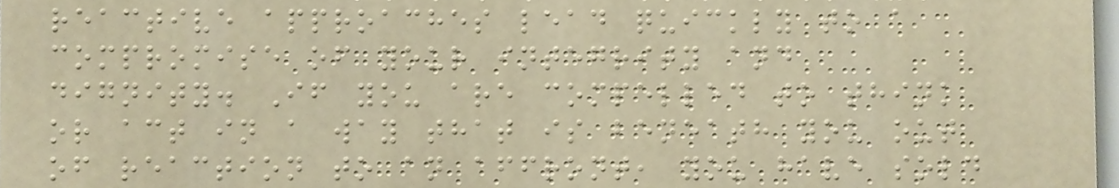reactive approaches lead quickly to a
compromise of your integrity and
dignity. If you are compelled to think
or act in a way that is beneath you out
of reaction to an affront, you have sold
